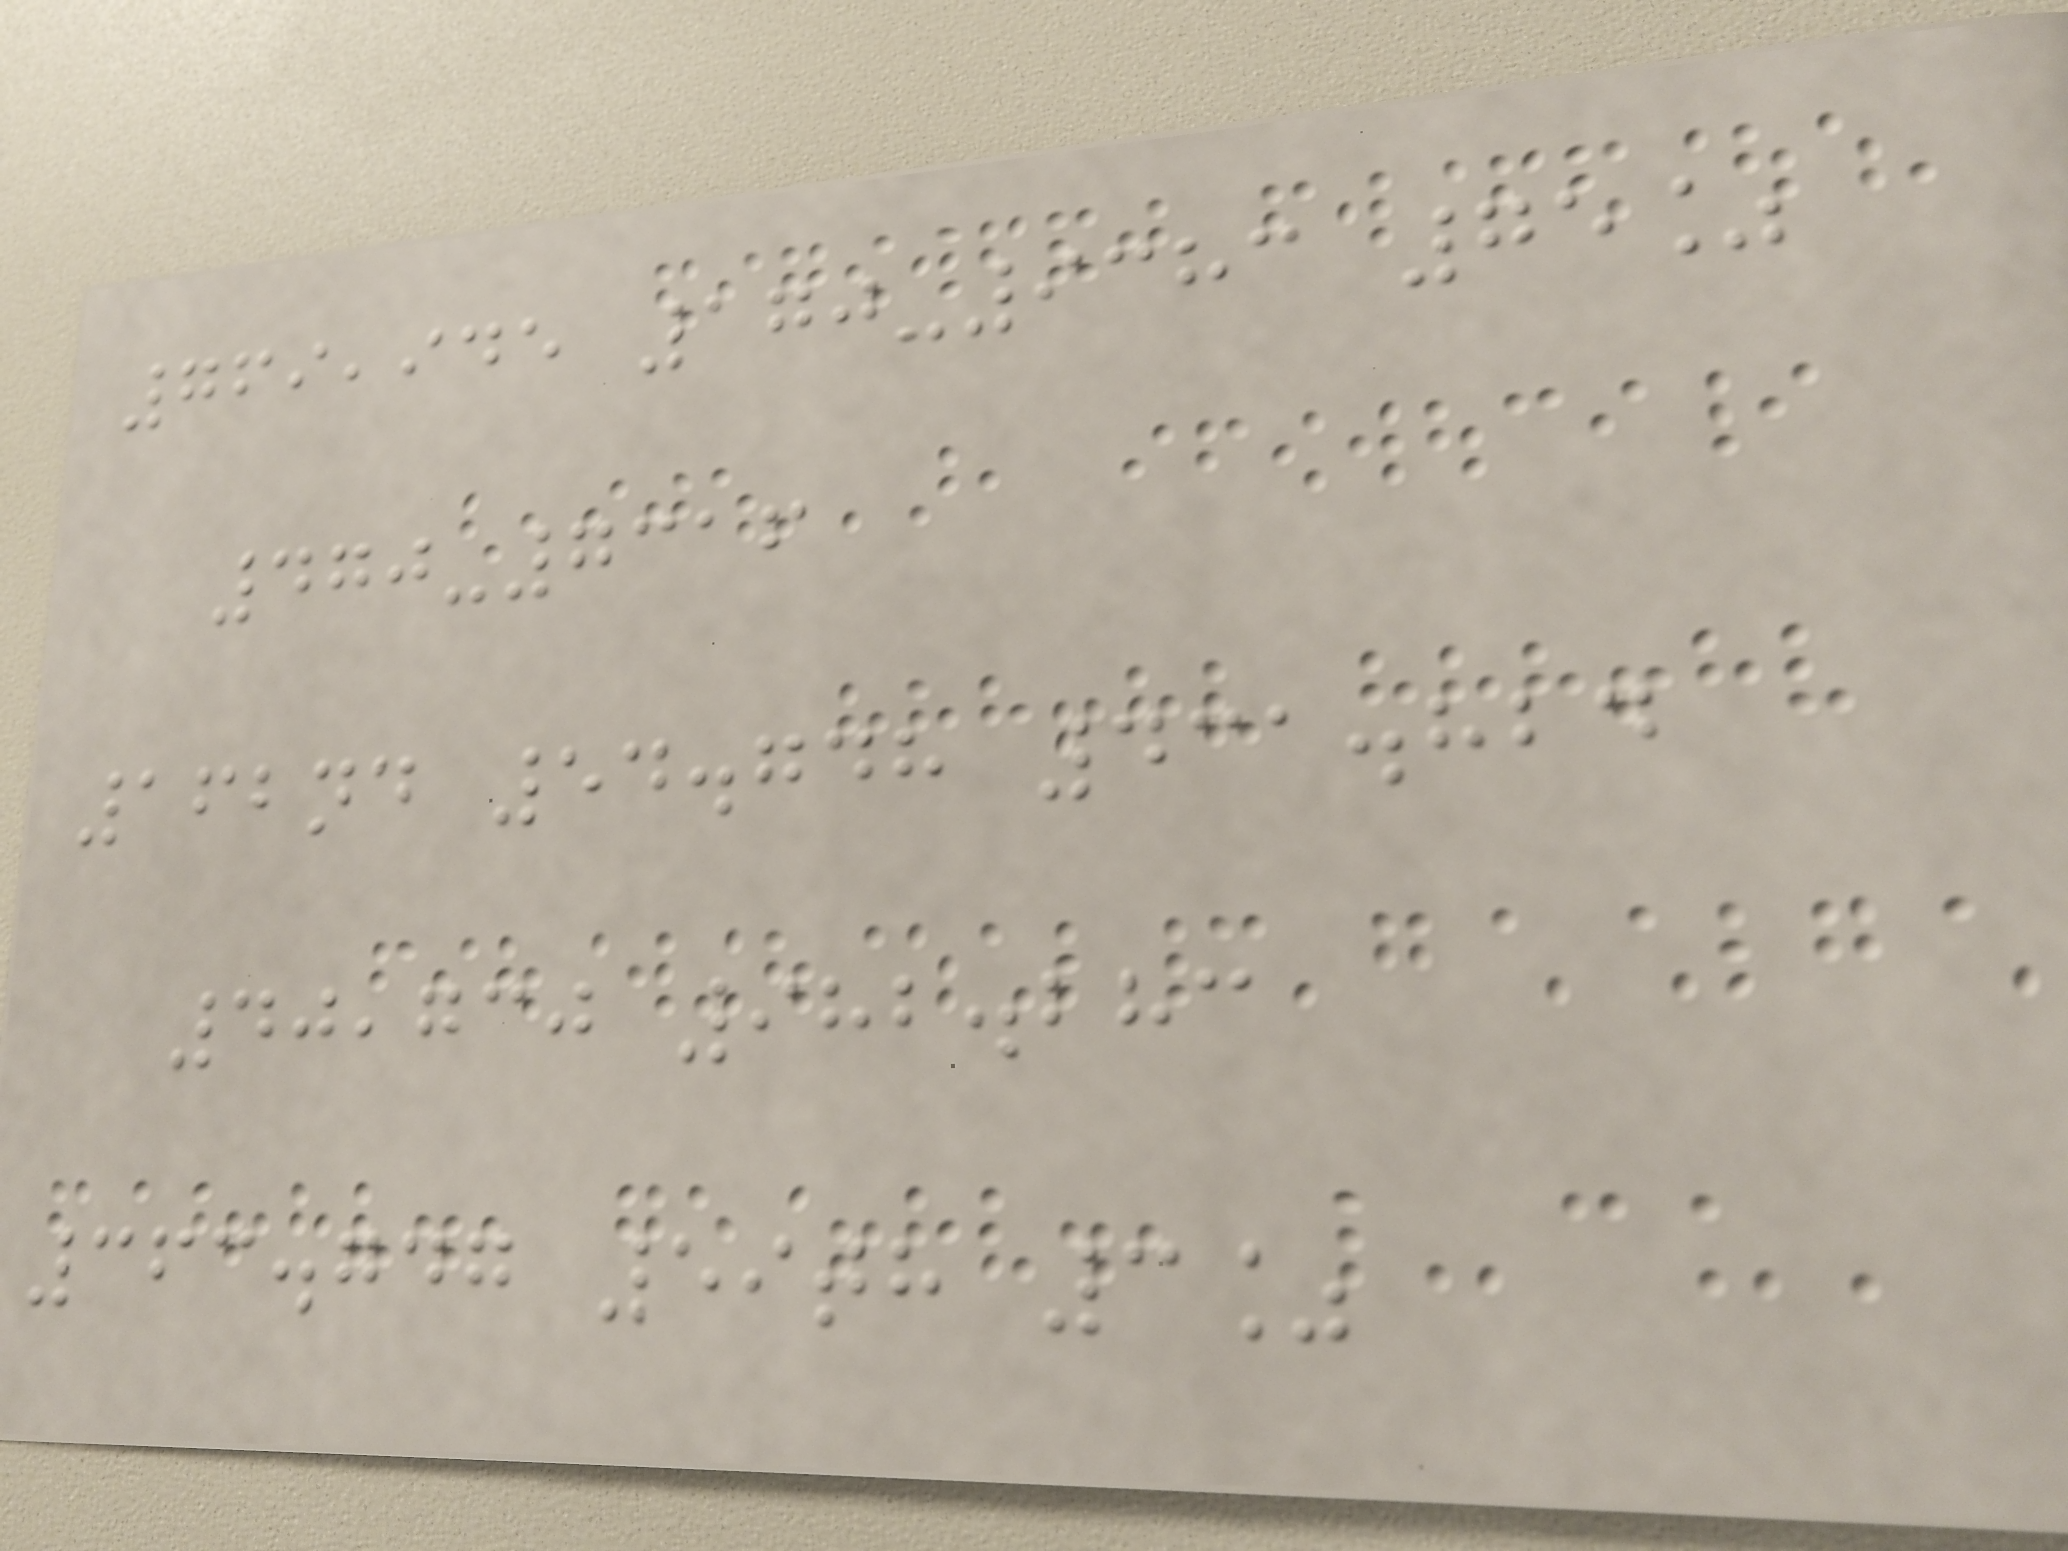769,945 170-9383 75%
470-7316
162nd 54.748 431.824
40,730 982.283
363.747 59th 3%
